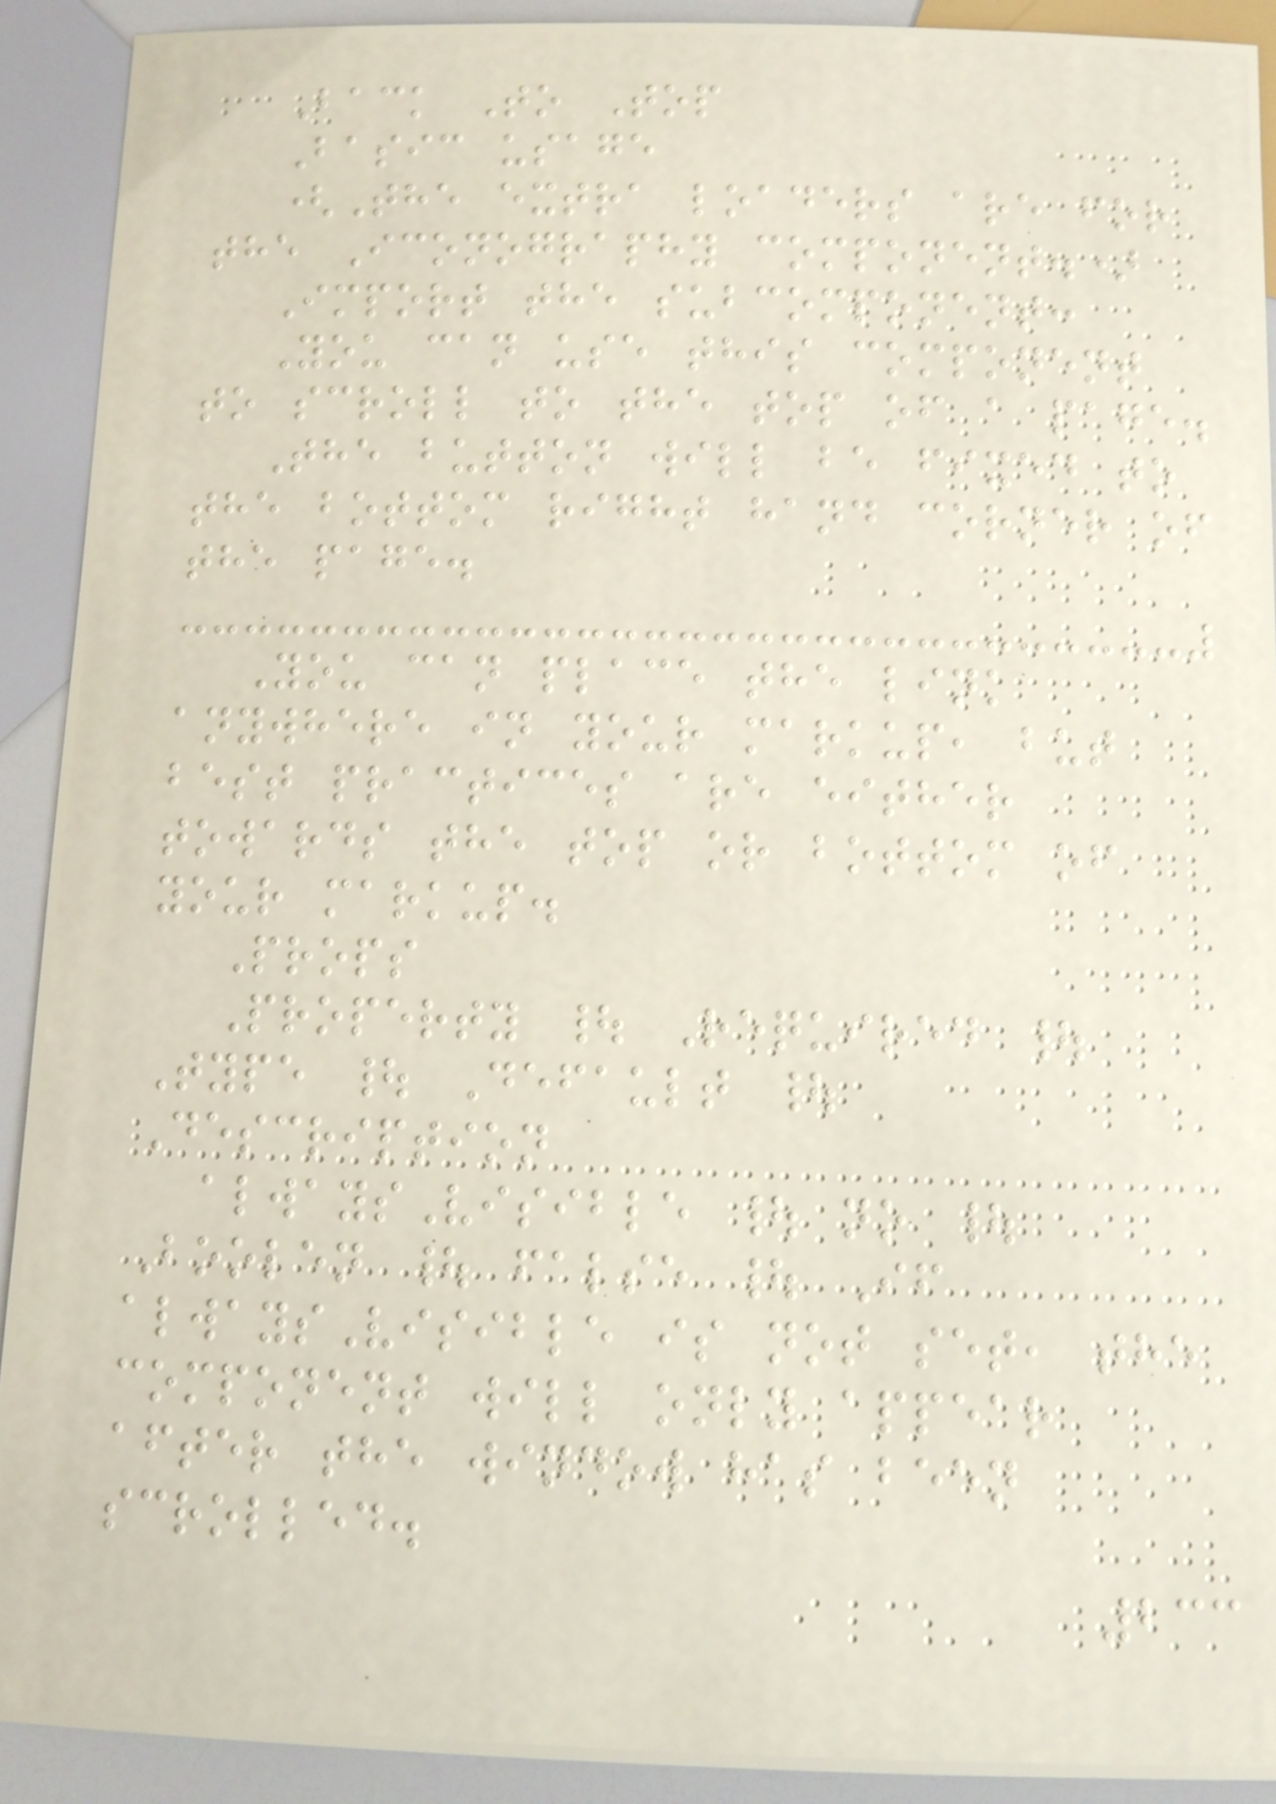Back To Top
Basic usage
(The extra loaders are for
the Iconography component.)
Import the subcomponent:
You can use this component
to scroll to the top of a page.
The button will be fixed to
the bottom right hand corner of
the page.
You can place the link
anywhere in your markup, but
best practices are either
towards the top or bottom of
your markup.
Props
Property | Required |
Type | Default |
Description
alwaysVisible | no |
Boolen | false | If
alwaysVisible is not set, the
component will only appear
after the window has been
scrolled.
233
